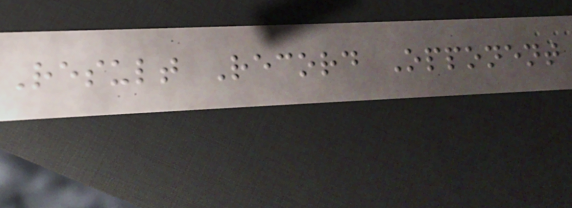Result Record Opponent
